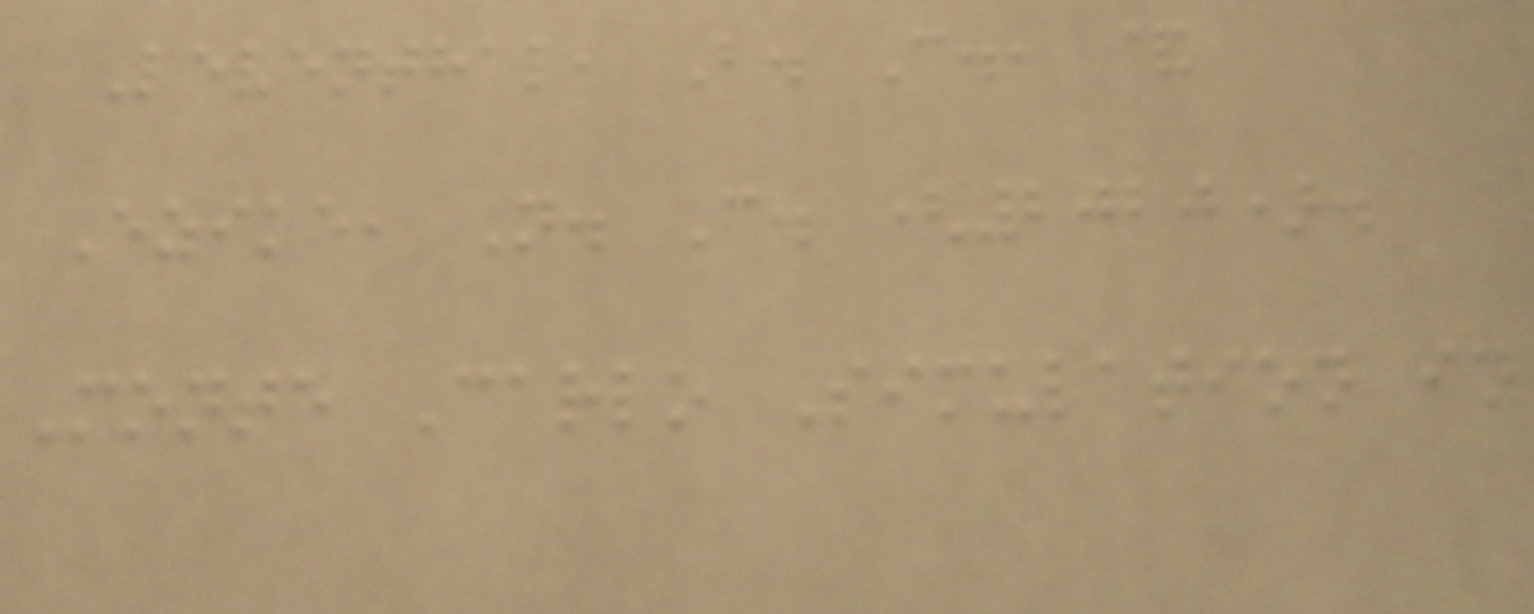Leventhal, B. C., &
Ezike, N. C. (2020).
Monte Carlo Simulation in
